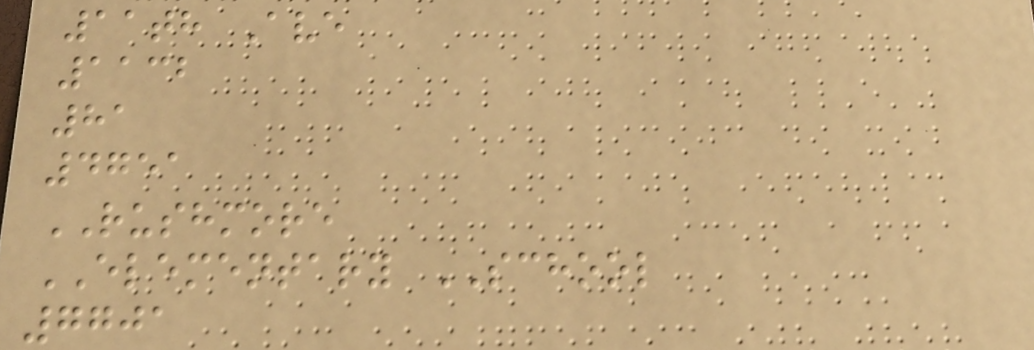11th Ave
1132
81
4751
RUSHMORE
ELEMENTARY SCHOOL
7701
